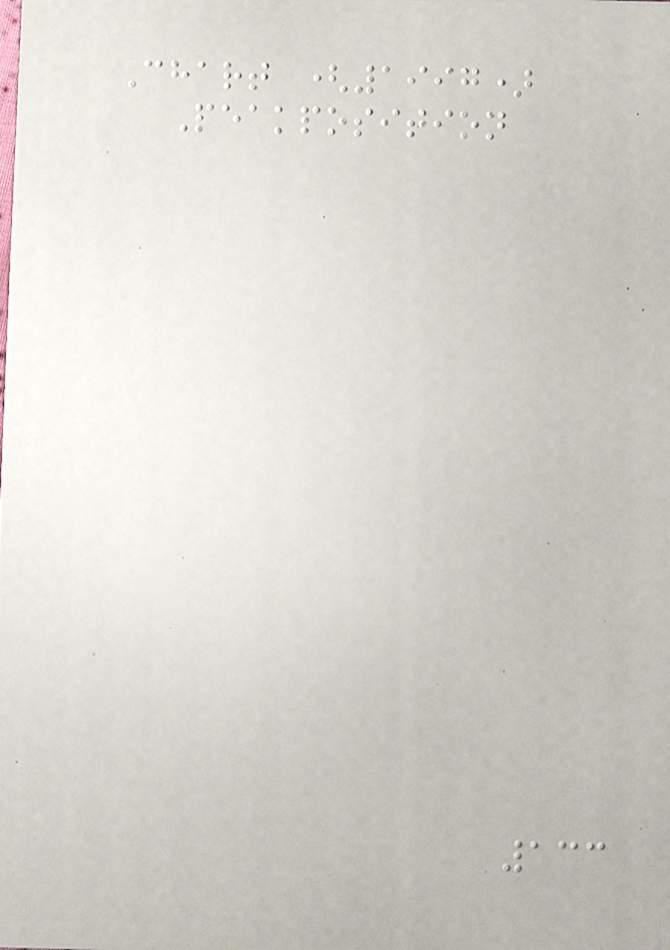Chart (1997)
Peakposition
133
